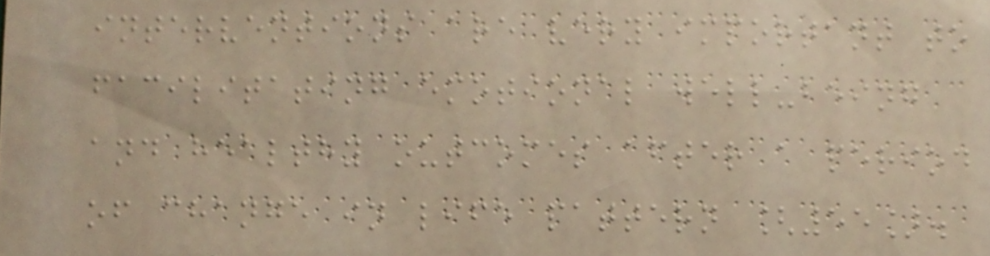interventions are very important to
facilitating emotional well-being
and healthy outcomes after a period
of change in life pattern [55].
